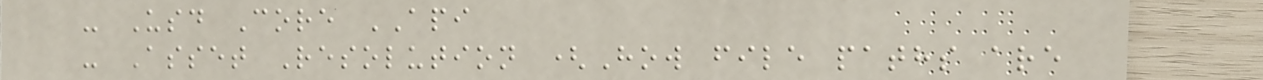- Usd Core API
- Asset Resolution (How file paths are
